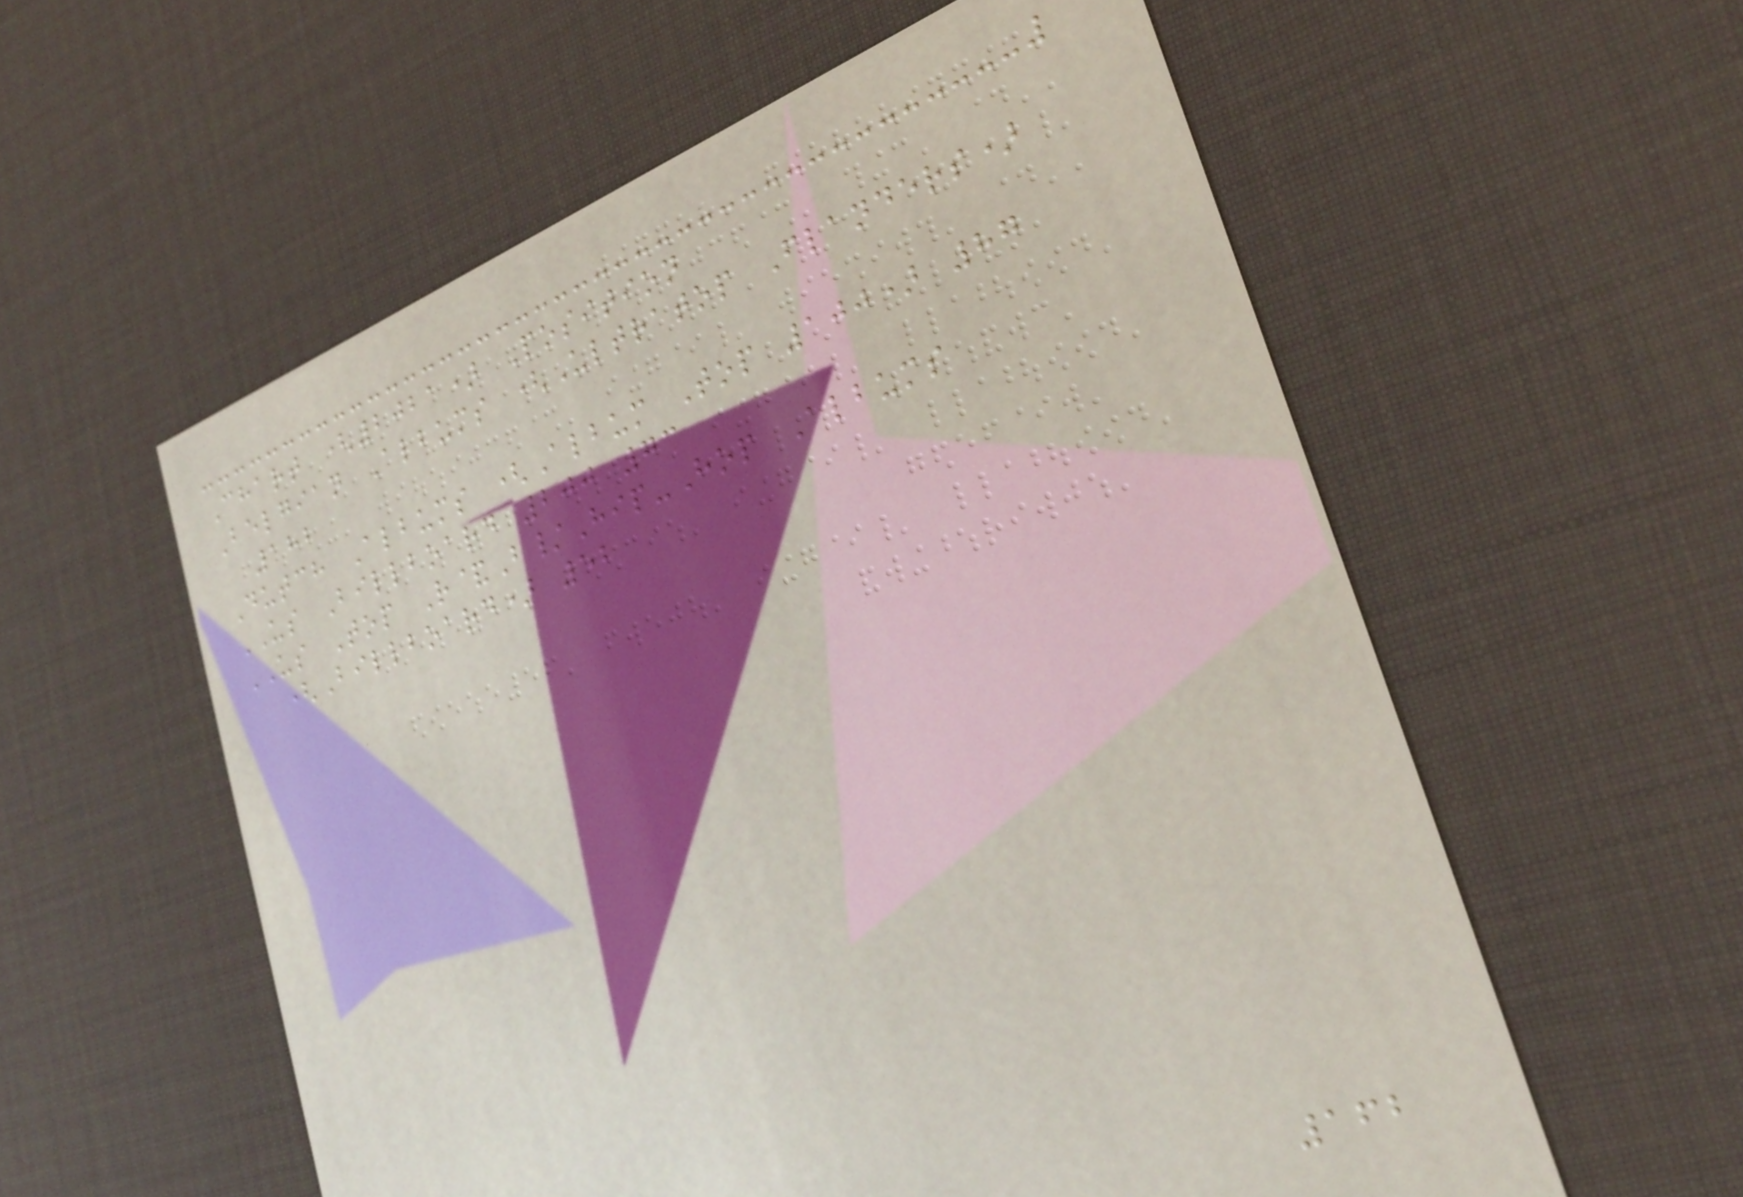Chart (2021) Position
Belgian Albums (Ultratop Flanders)
182
Dutch Albums (Album Top 100) 87
US Billboard 200 73
US Top R&B/Hip-Hop Albums
(Billboard) 52
162
